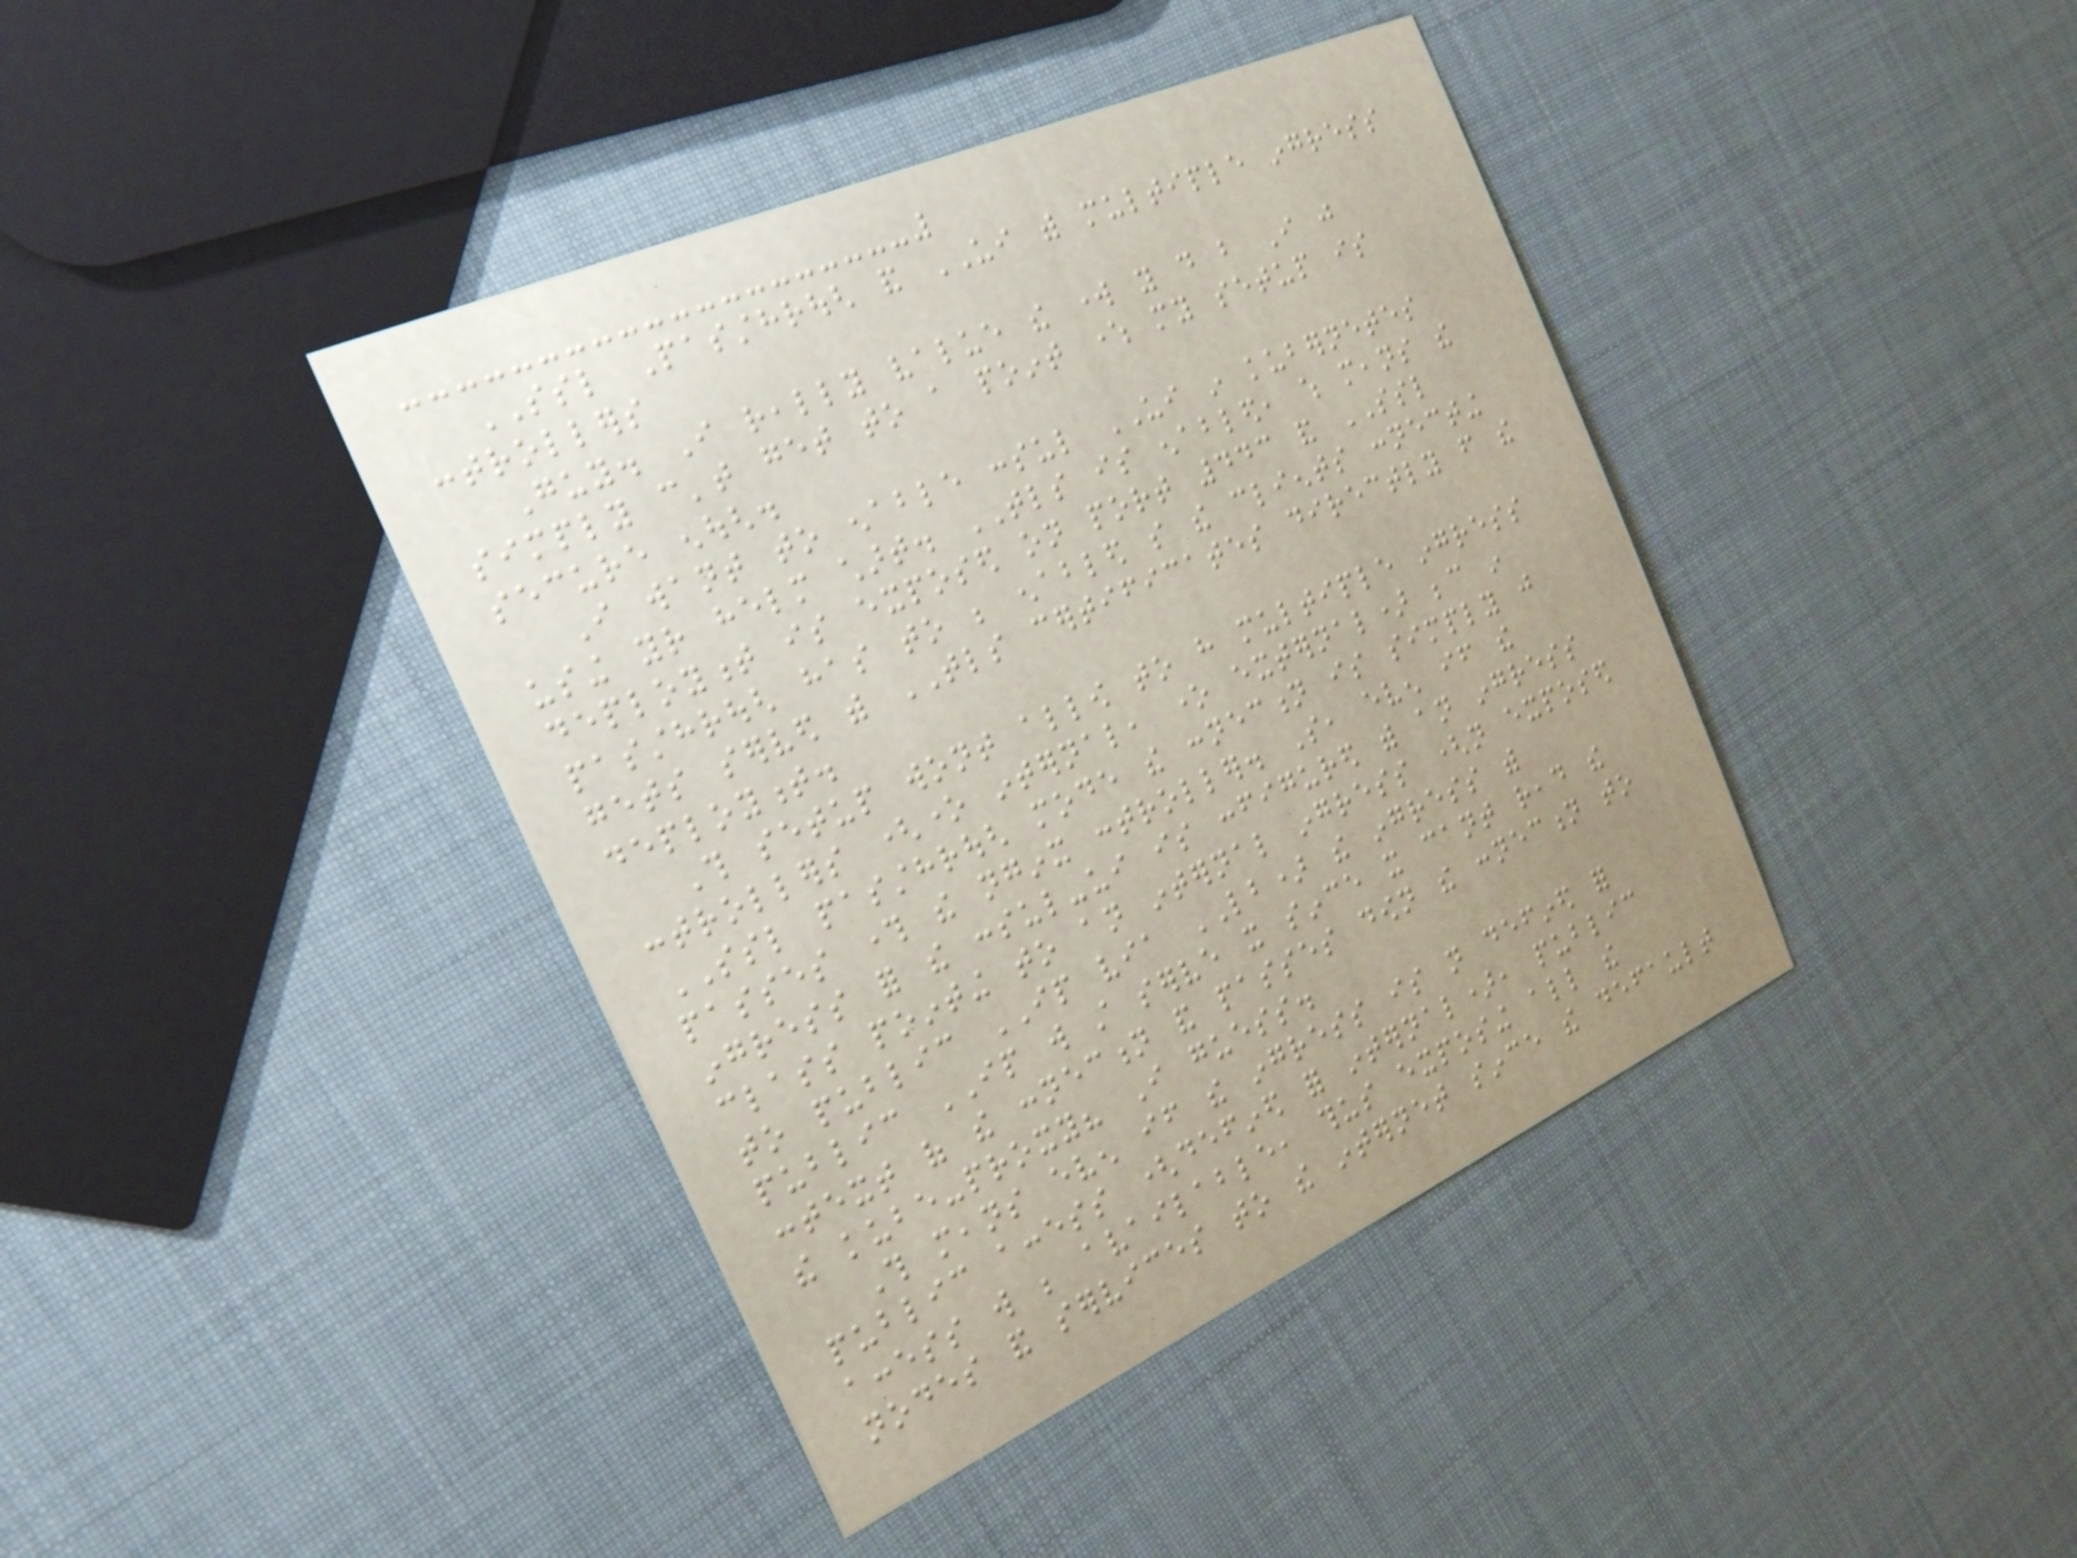SSL Passthrough and UI with multiple ingress
controllers
Guy. I really value the work you do but I just
simply can't get to a point where my setup is
secure enough.
I want to enable consul UI in kubernetes
using your helm chart. TLS is enabled, which means the
deployment is exposed on port 443 and SSL
passthrough has to be enabled so the clients connecting
gets served with TLS certificates directly from the
deployment.
This setup wont allow to have multiple ingress
controllers (one internal, one external) because in
SSL passthrough mode the connection is simply just
passes through the nginx controller. So, even if the
ingress for the consul-ui is configured with an ingress
class pointing to an internal ingress (not exposed
to public IP via LB) the ingress with
public IP will still serve it since it cant read the
context of the connection and passes down the connection to
the kube-proxy? I guess.
This means even if the ingress is not defined for
public access (defined for internal), public
access will be available, thus exposing all the
nodes and services to the internet since the default
